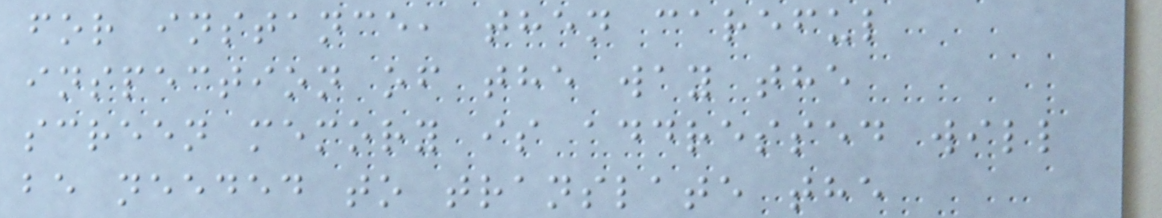for instance, then careful
inspection of the way the
screen memory is addressed will
be needed to translate the
